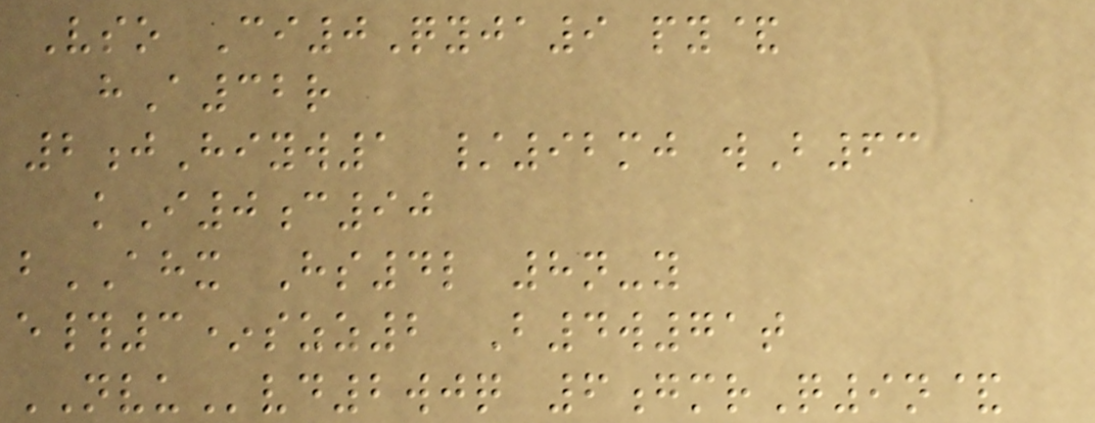Vso Ci0Qyja9 py&
hA32r
2jHiyw1 /92mj wB63
kI0c90
bAHX Hs4l 8n-y
e#3*szz2 B4w71t
NVUvd2wjq 6gmrQ9n&
